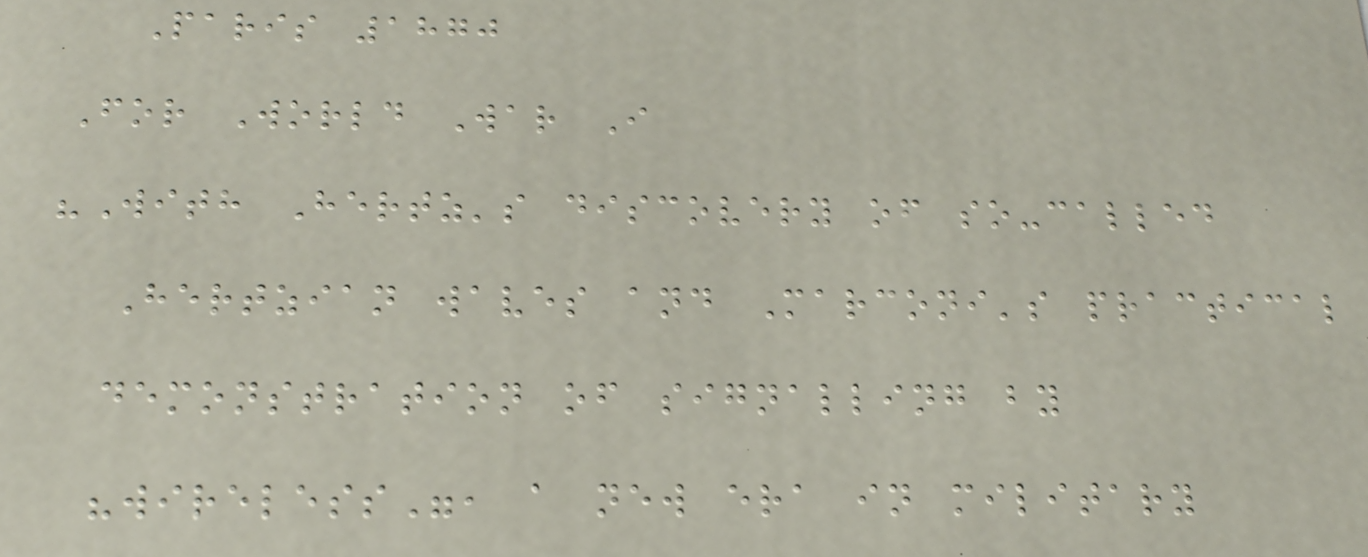Paris 1870
For World War I
"With Hertz's discovery of so-called
Hertzian waves and Marconi's practical
demonstration of signalling by
"wireless", a new era in military
